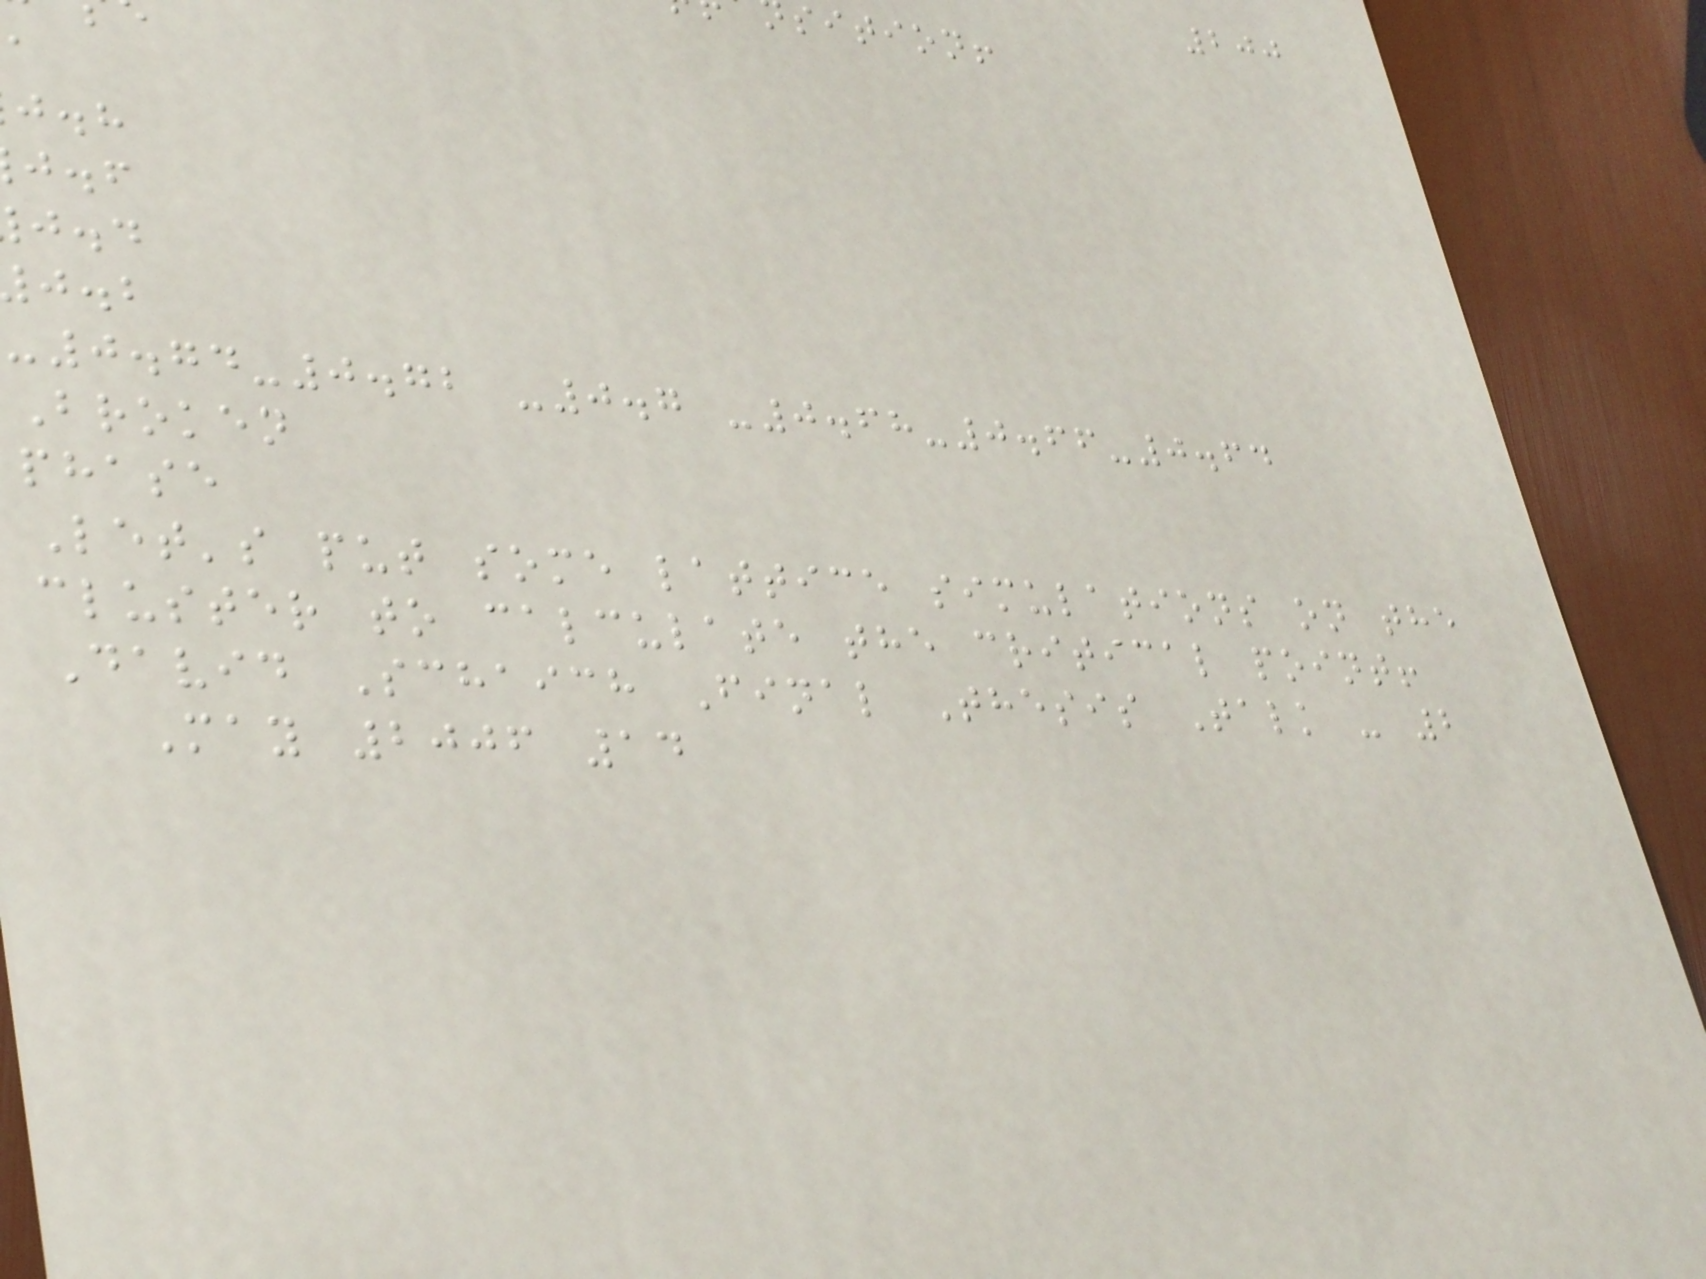200
-0.74-0.72 -0.7 -0.68-0.66-0.64
Broken
phase
Let's put some lattice simulations on the
cluster to calculate the critical point!
David Schaich Final Thesis Talk - 2
May 2006 14
